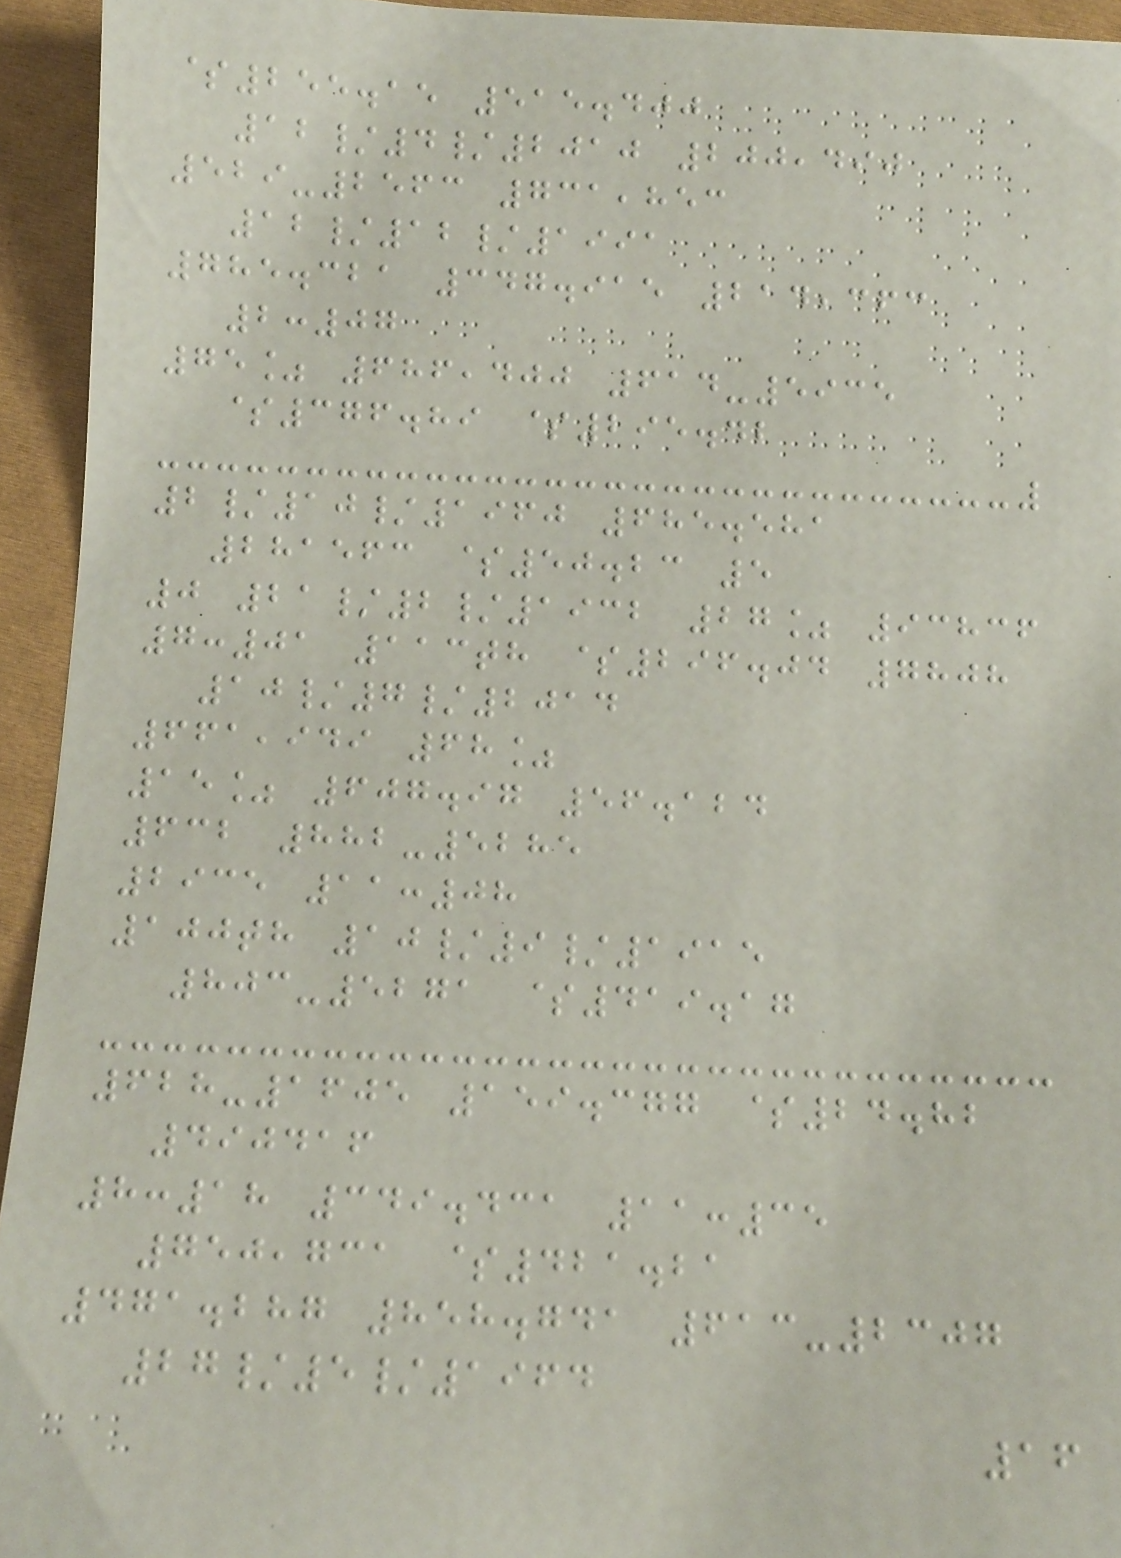$255.15 515.400
12/4/2010 200,490
529-2563 731,853
12/12/1991
785.321 347.915 214,363
2:07
75% 686,400 614-5935
$376.89 $295.42
2/10/1960 685.581
281563 $50.23 5
0 21/2/1932 27% 93836
7:01 113th $296.04 7808
10/7/2014
661,949 68%
15% 607.97 56.124
632 882-5285
2935 11:08
100th 10/9/1915
803-5271 $419.17
628-1605 159.377 $24.82
490416
8:18 349.431 11:35
750,731 $421.21
471.287 858.741 613-2307
27/5/1964
16
